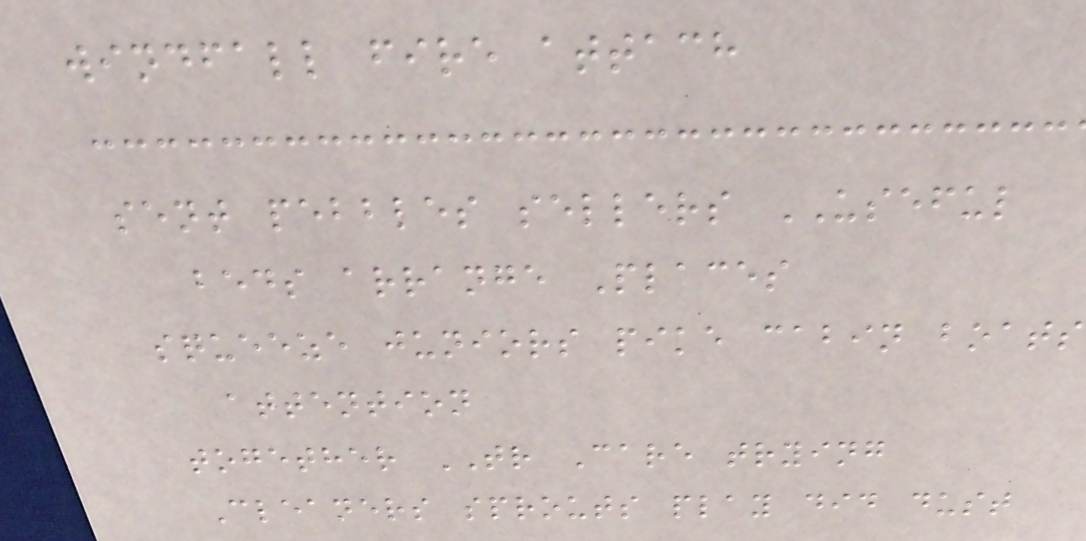windfall fire attach
sent pebbles sellers USEFUL
beds arrange Places
squeeze juniors pike cabin boats
attention
together TR Care trying
Cleaners sprouts play did dust
